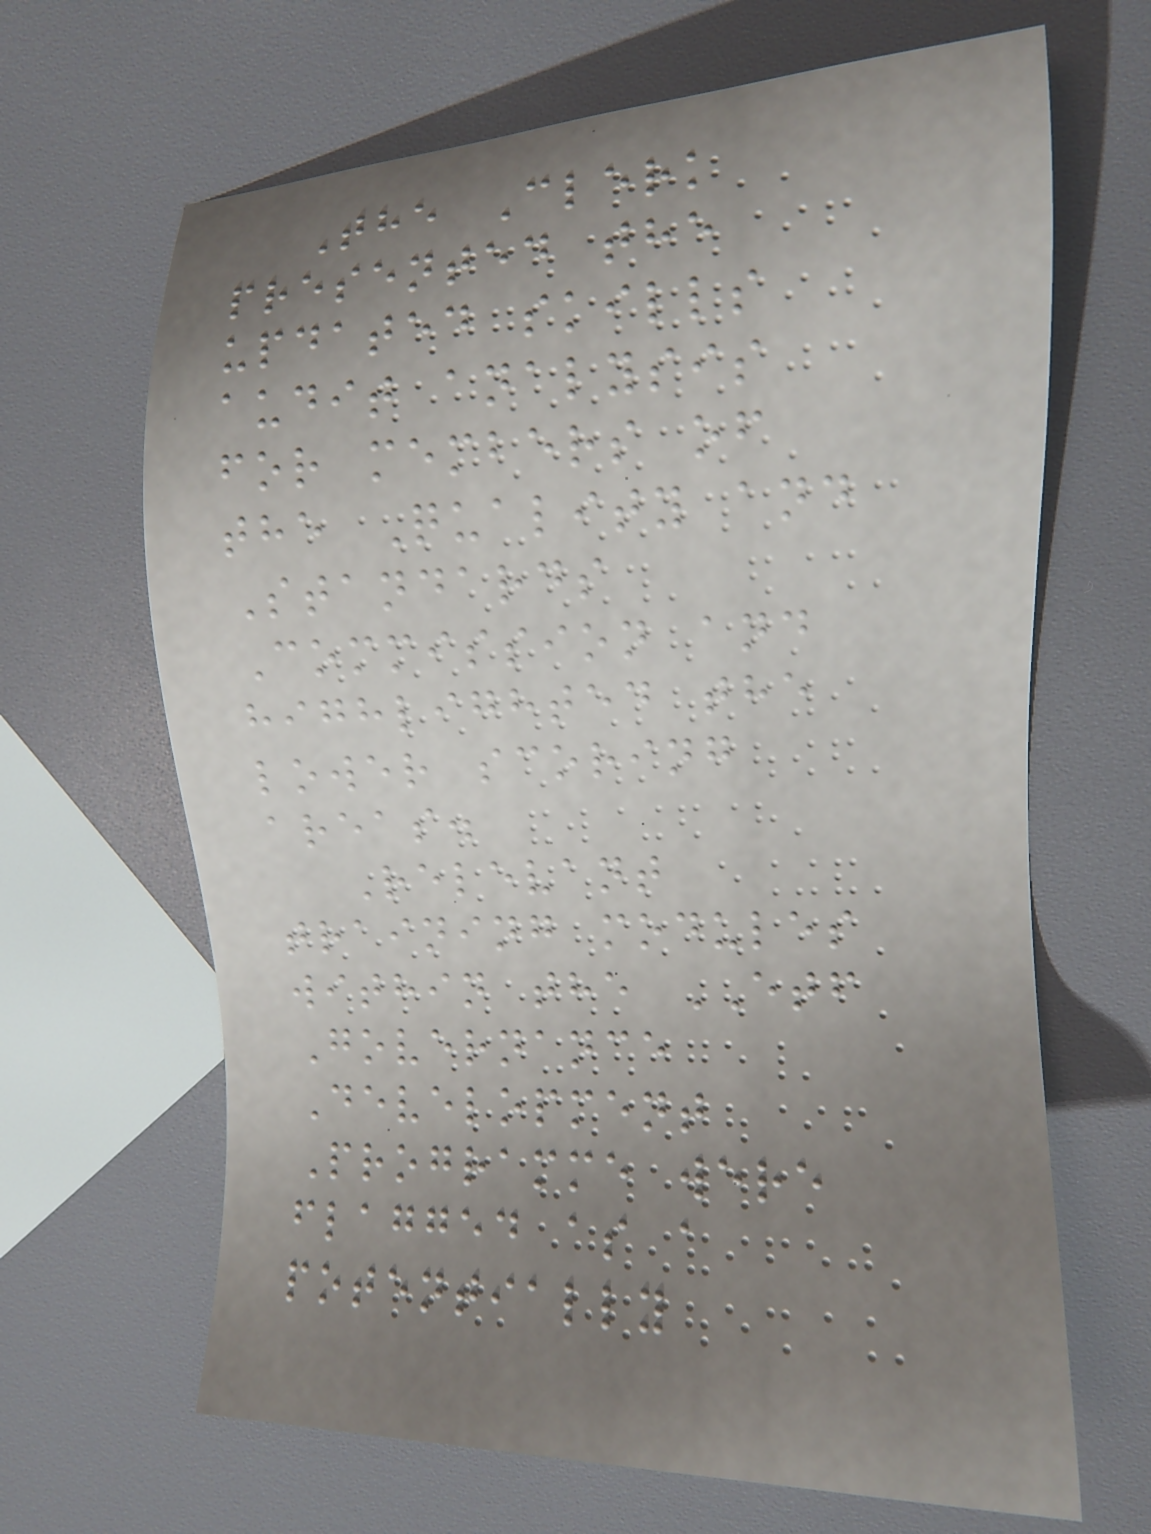The Clerk
presented the
updated skills
audit analysis
for members of
the Quality and
Standards
Commission and
highlighted the
lower scoring
areas.
Relevant
training modules
within the ETF
Governance
Development
Programme were
flagged as a
potentially
